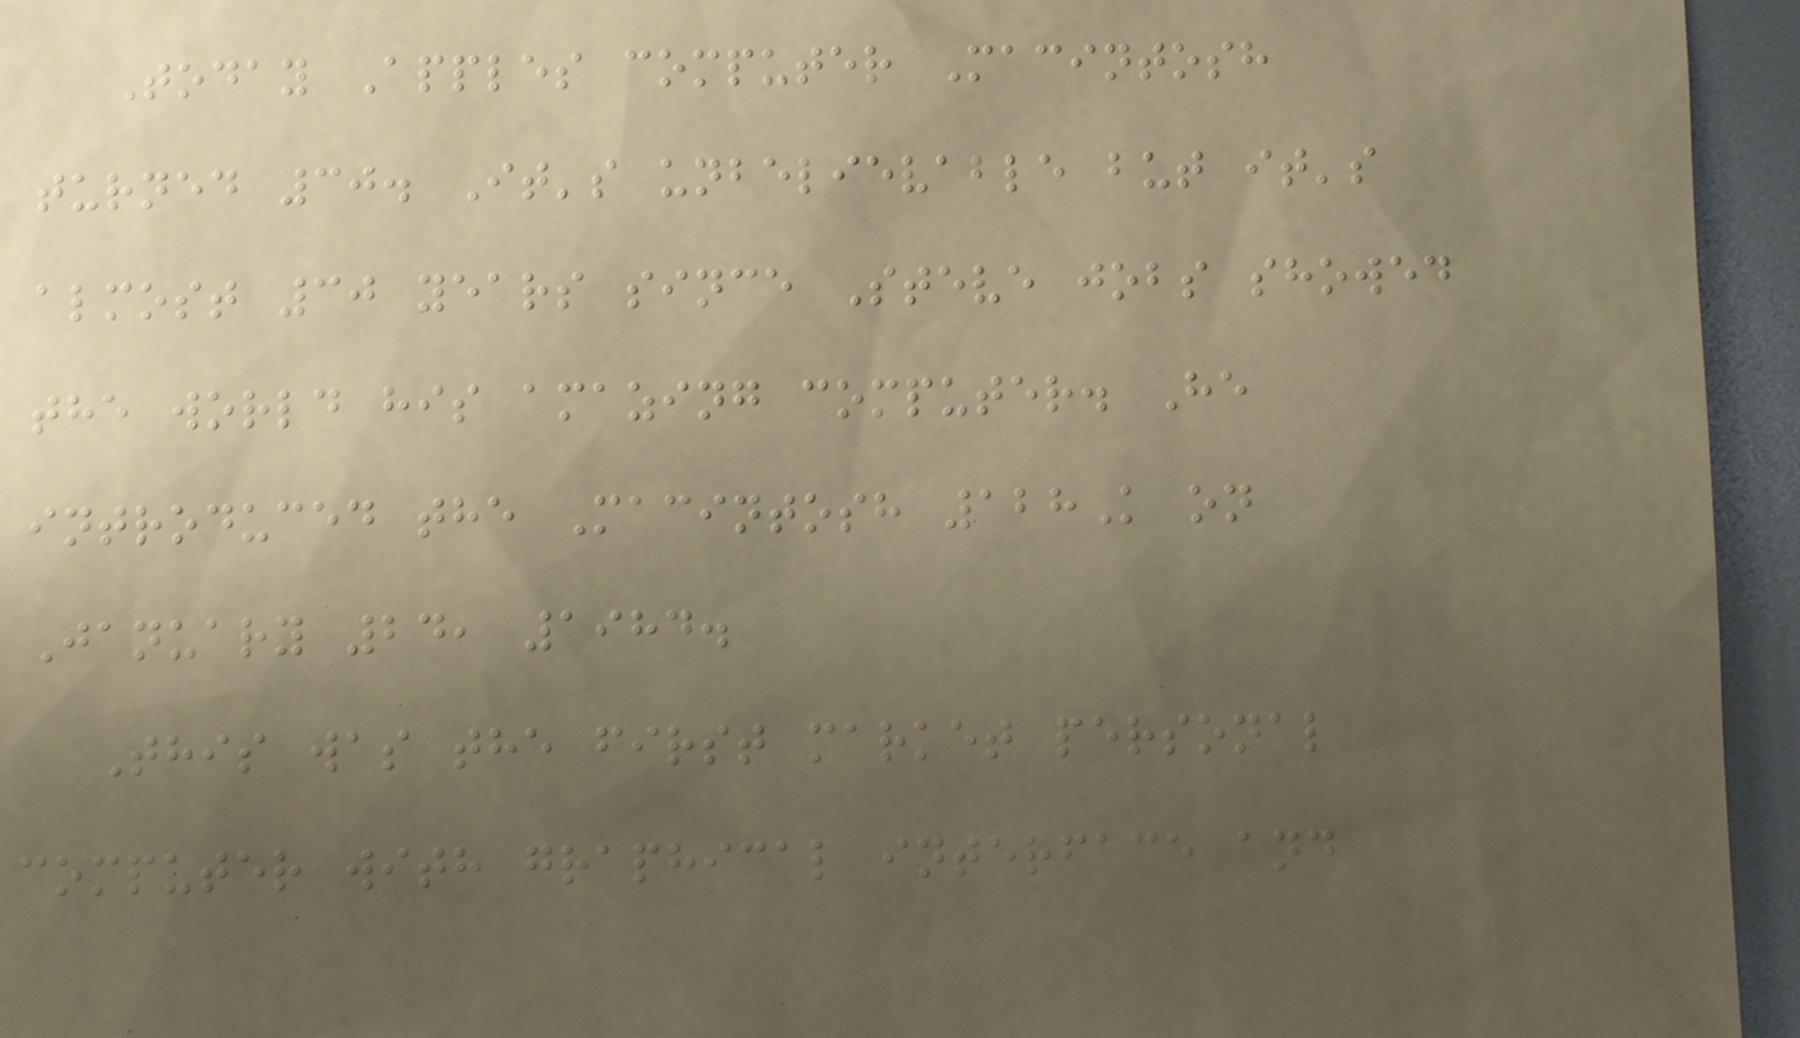Today Apples computer Macintosh
turned 30. It's unbelievable but it's
almost 30 years since Steve jobs showed
the world his amazing computer. He
introduced the Macintosh 128K on
January 24, 1984.
This was the first market personal
computer with graphical interface and
